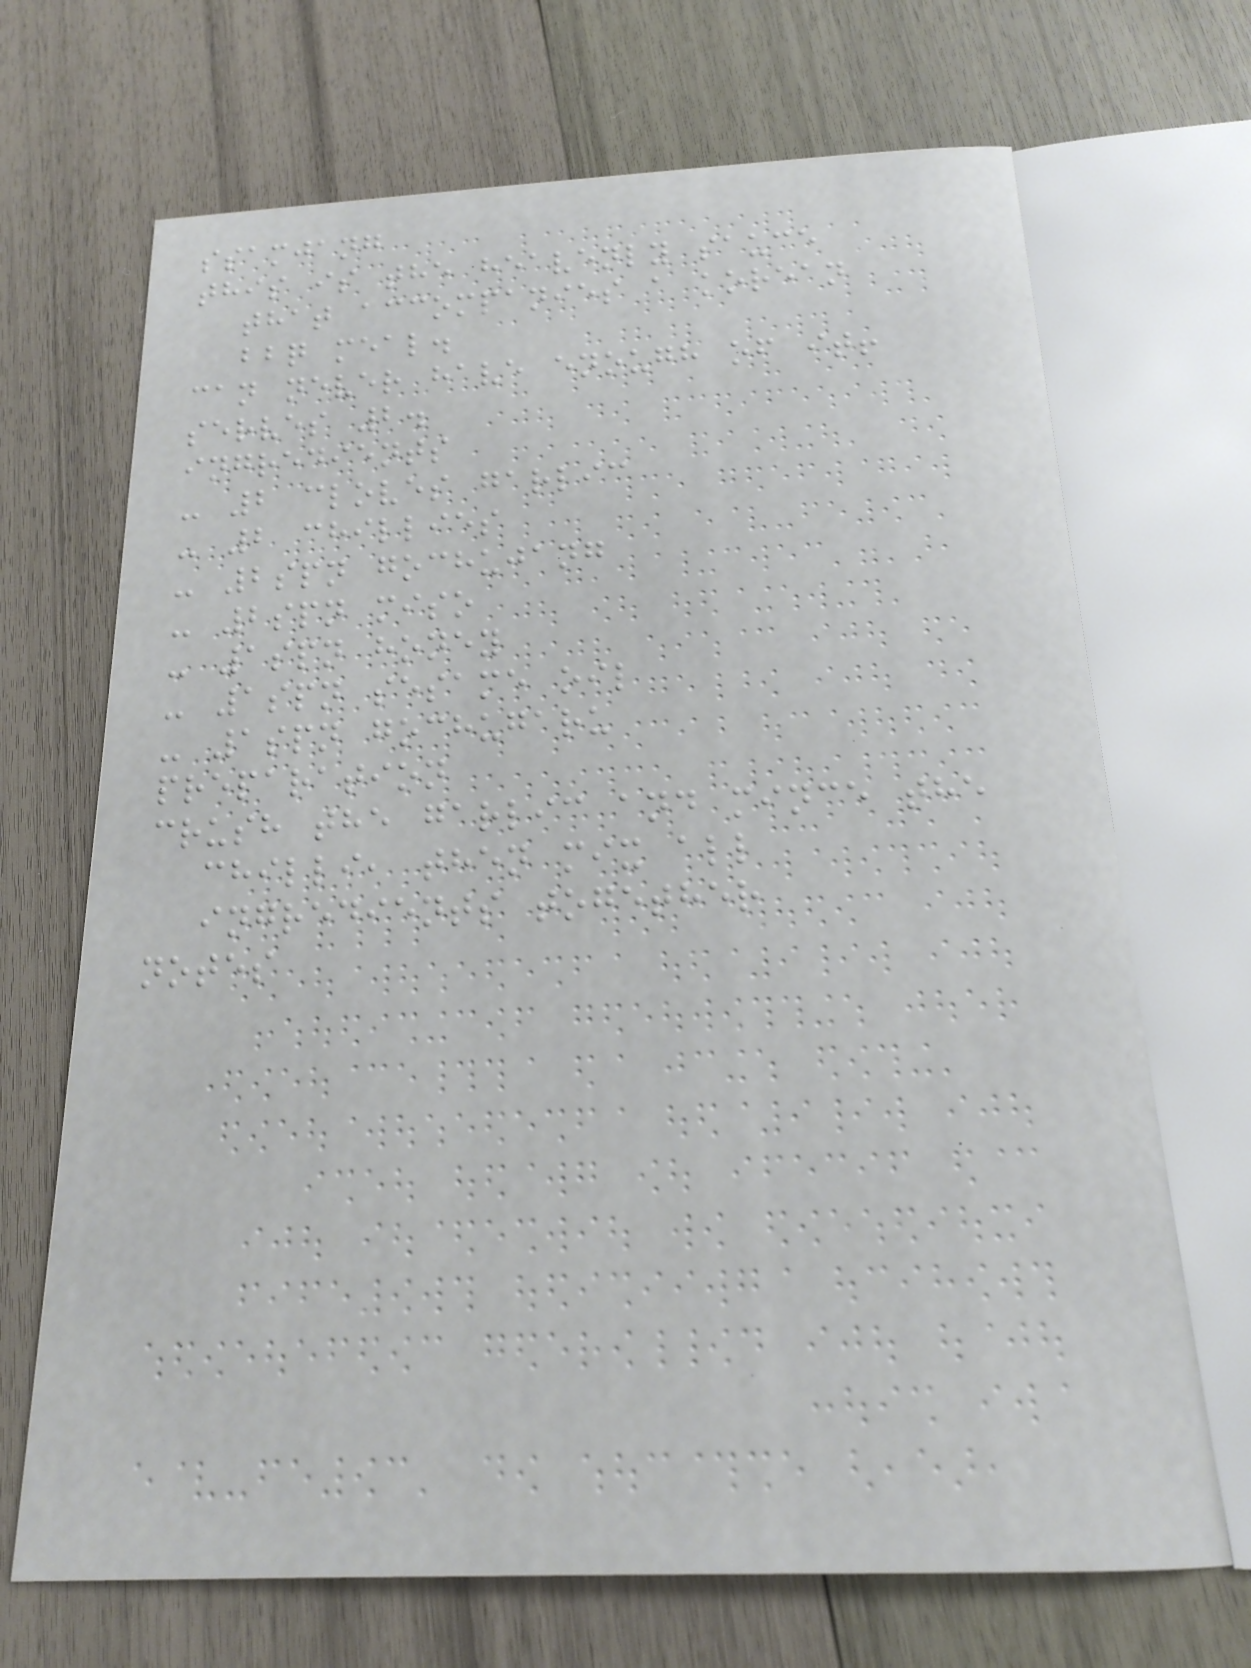ssamjang
this is the heavenly sauce
that accompanies a korean
bbq meal.
can never have enough of it!
serves 2.
ingredients
- 2 cloves garlic
- 2 chillies
- 2spn gochujang
- 2spn miso
- 1spn honey
- 1spn sesame oil
- 1spn gochugaru
preparation
crush the garlic and mince the
chilli, then mix all
ingredients together
notes
